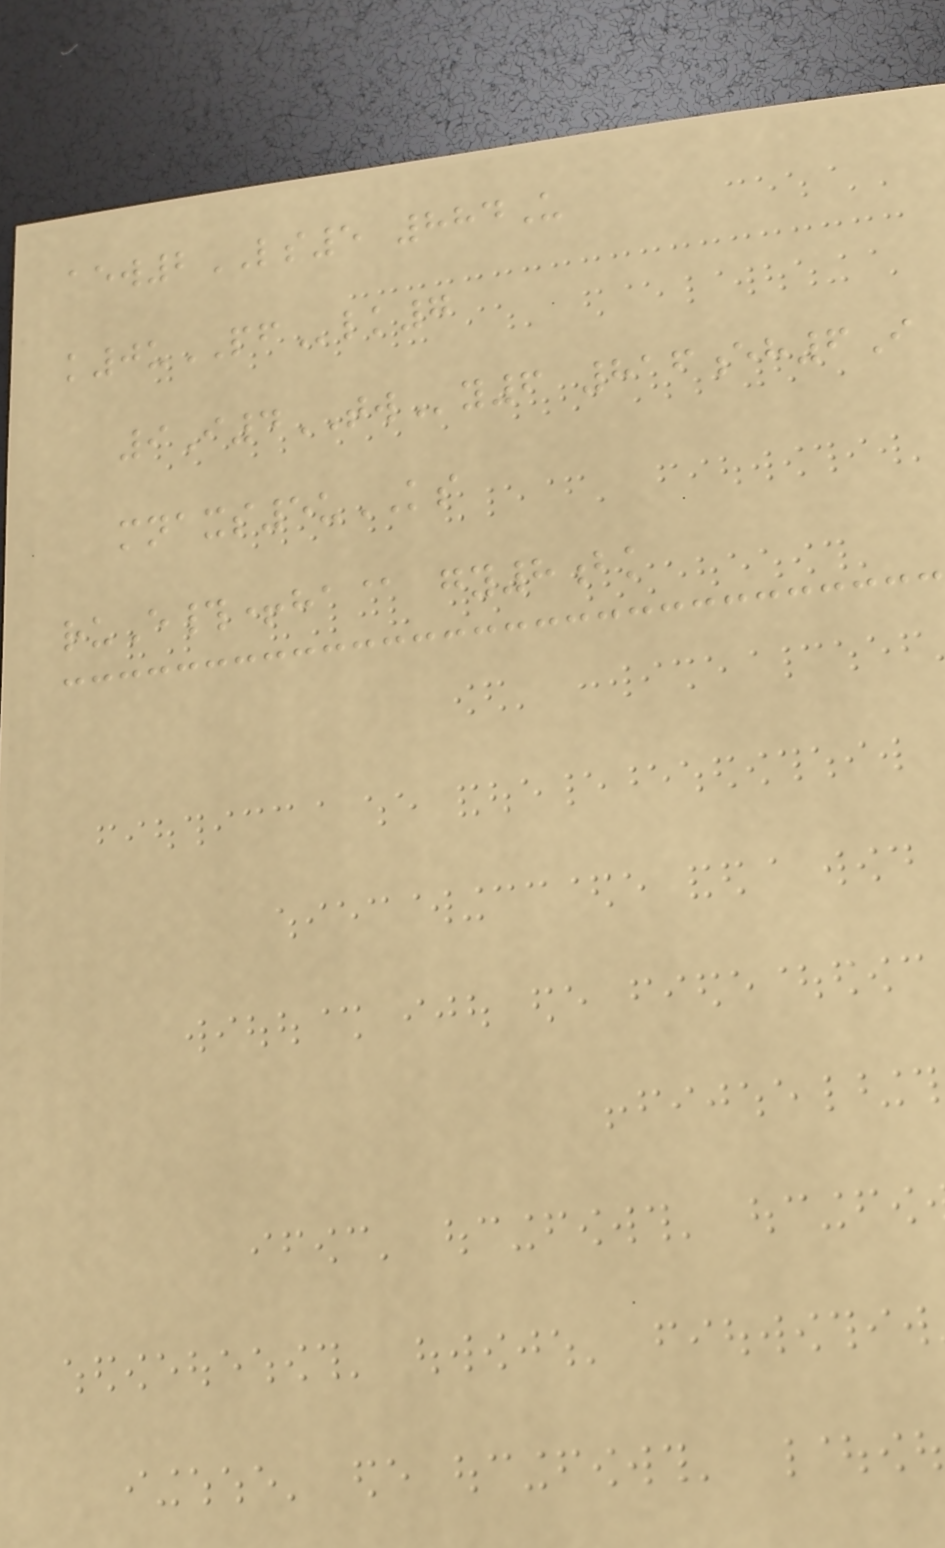aew2LS5 884U
k0uPFlk7
9I4TWy6 816eh6I
mnaxs5uKS
ruE#+ha@ gy8bk
